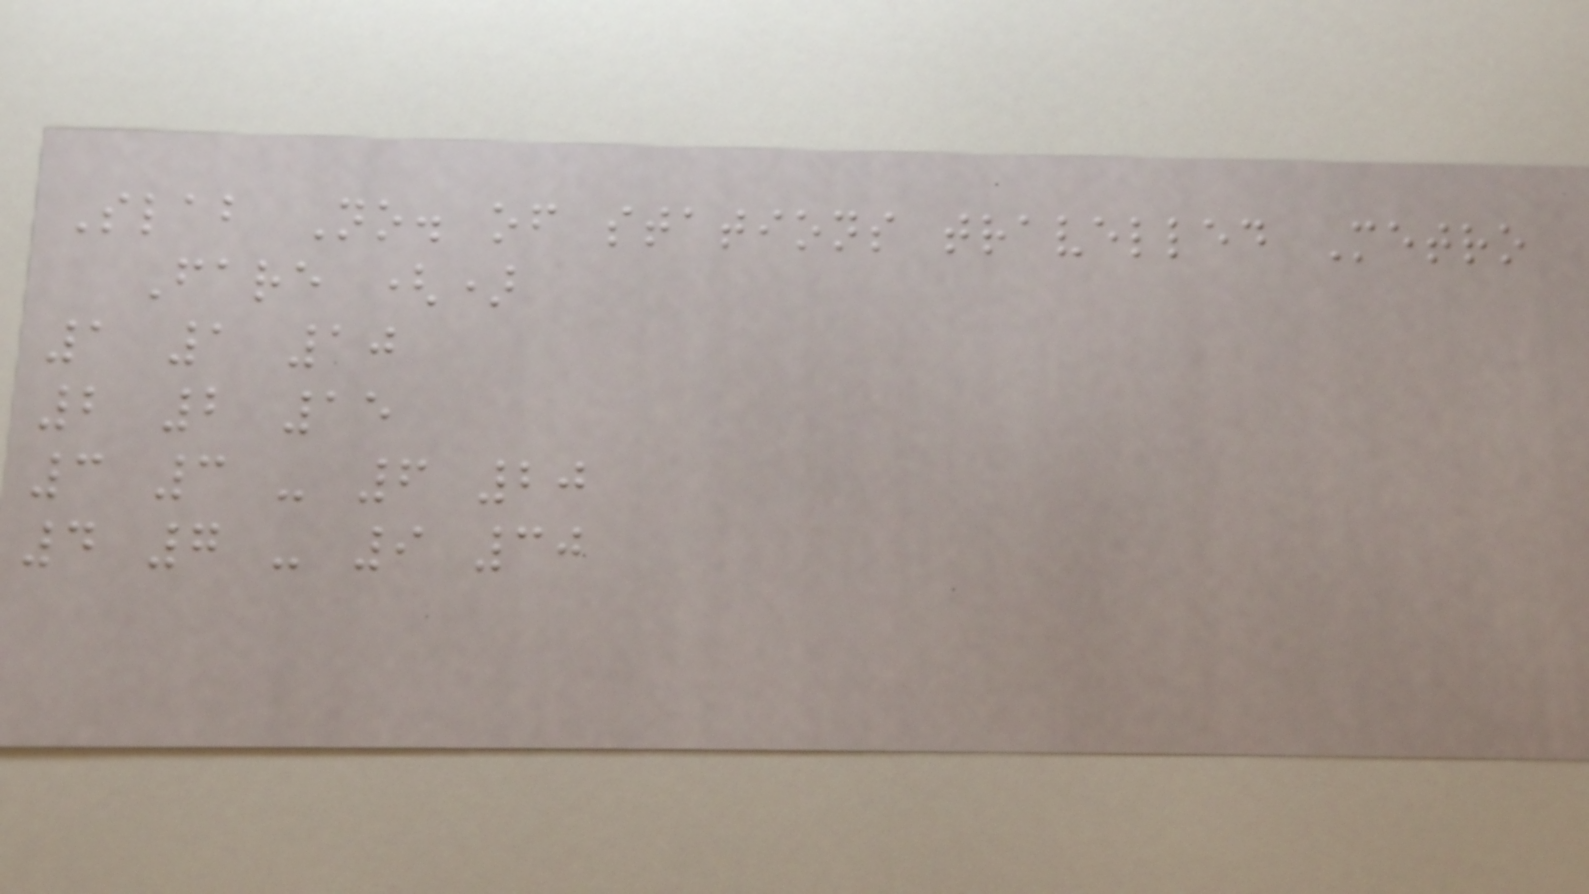Slab No. of stations travelled Metro
Fare ()
1 1 10
2 2 15
3 3 - 6 20
4 7 - 9 30
